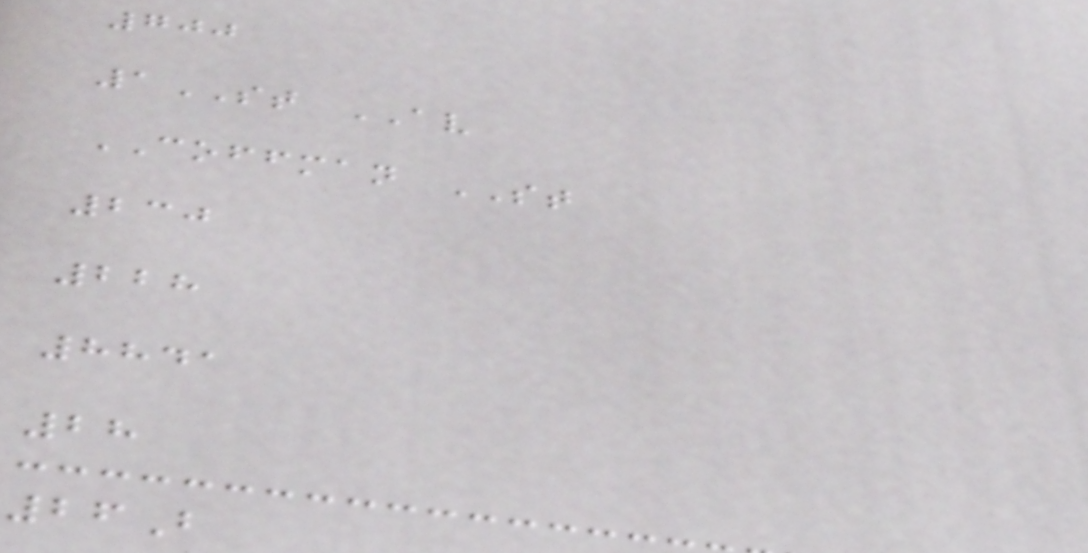700
1ST AV
COFFMAN ST
230
228
8841
28
26B
